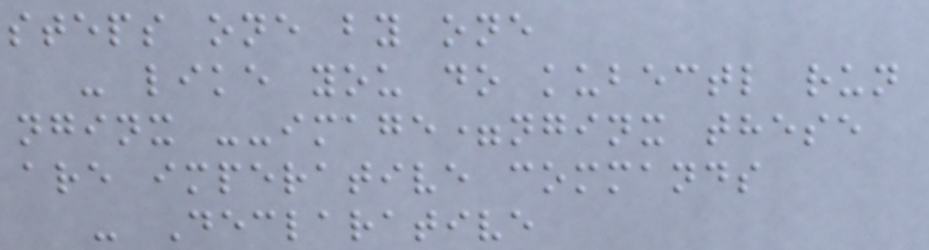steps one by one
- like you do kubectl run
nginx --image=nginx these
are imperative commands
- Declarative
